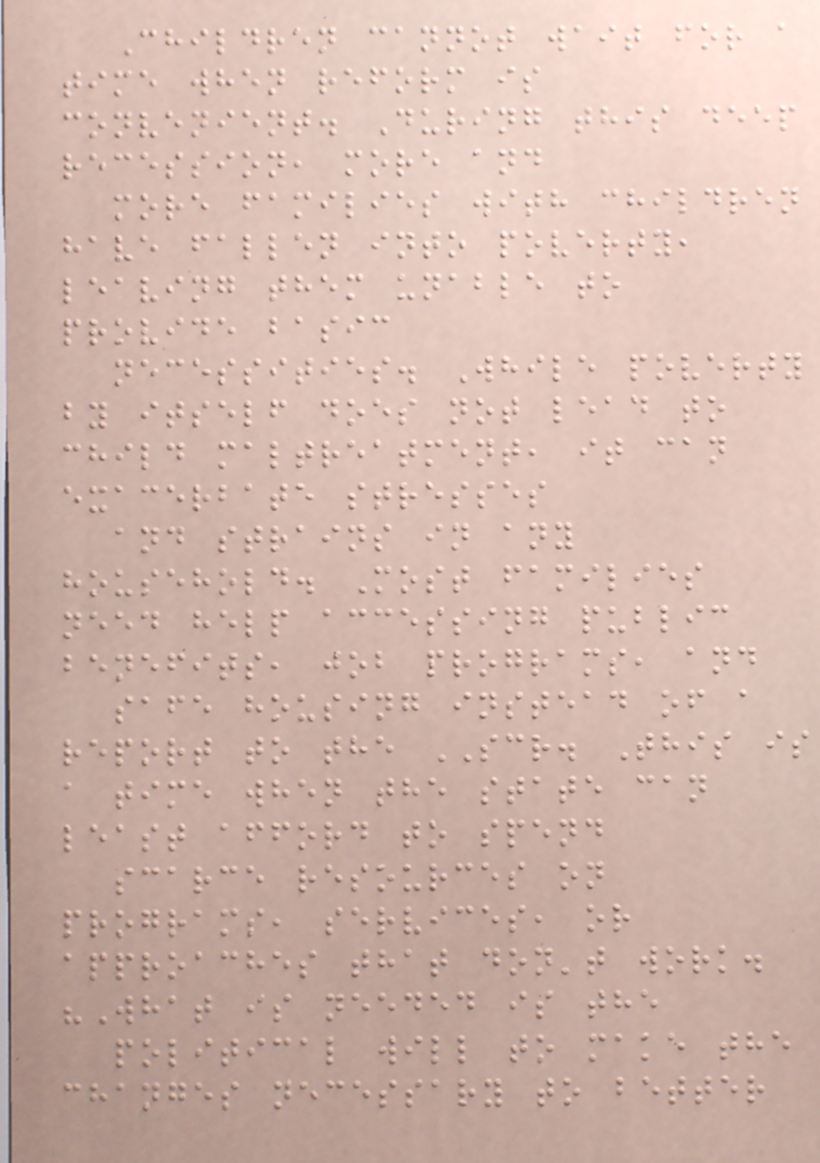Children cannot wait for a
time when reform is
convenient. During this deep
recession, more and
more families with children
have fallen into poverty,
leaving them unable to
provide basic
necessities. While poverty
by itself does not lead to
child maltreatment, it can
exacerbate stresses
and strains in any
household. Most families
need help accessing public
benefits, job programs, and
safe housing instead of a
report to the SCR. This is
a time when the state can
least afford to spend
scarce resources on
programs, services, or
approaches that don't work.
"What is needed is the
political will to make the
changes necessary to better
